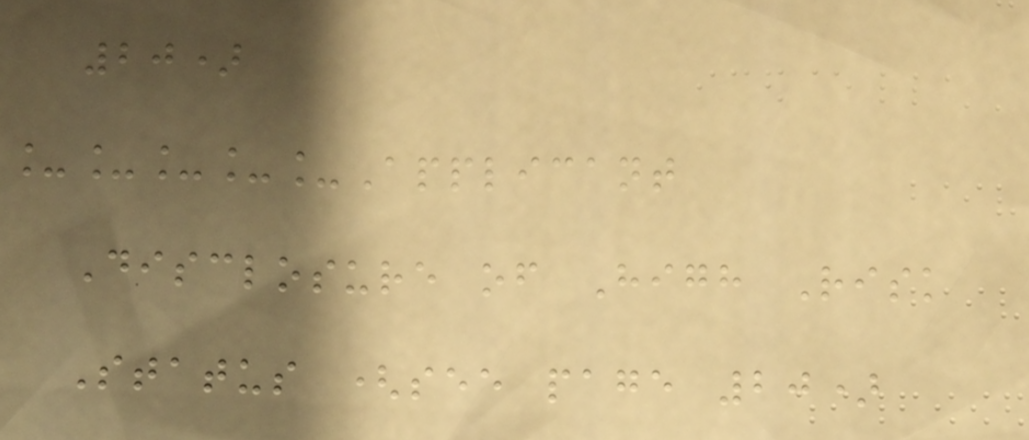20)
_____Applicant
Disclosure of High Risk
Status (see page 20)
